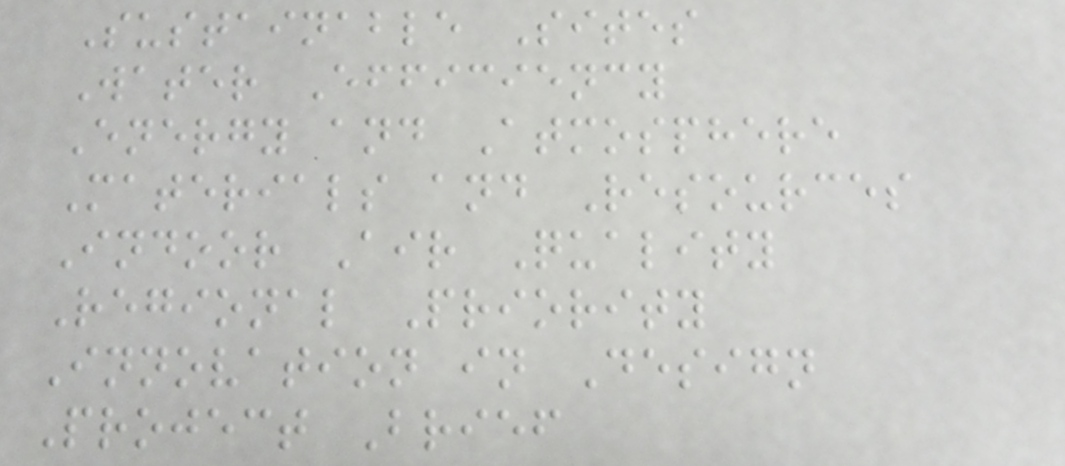Sustainable Sites
Water Efficiency
Energy and Atmosphere
Materials and Resources
Indoor Air Quality
Regional Priority
Innovation in Design
Project Brief
